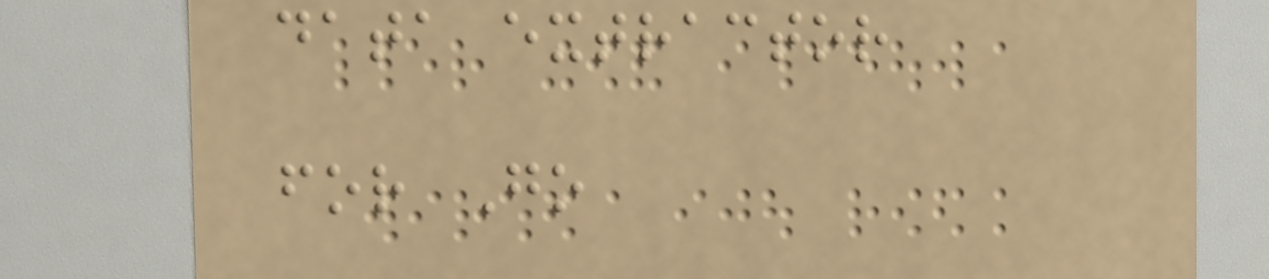data extractor
for Go
